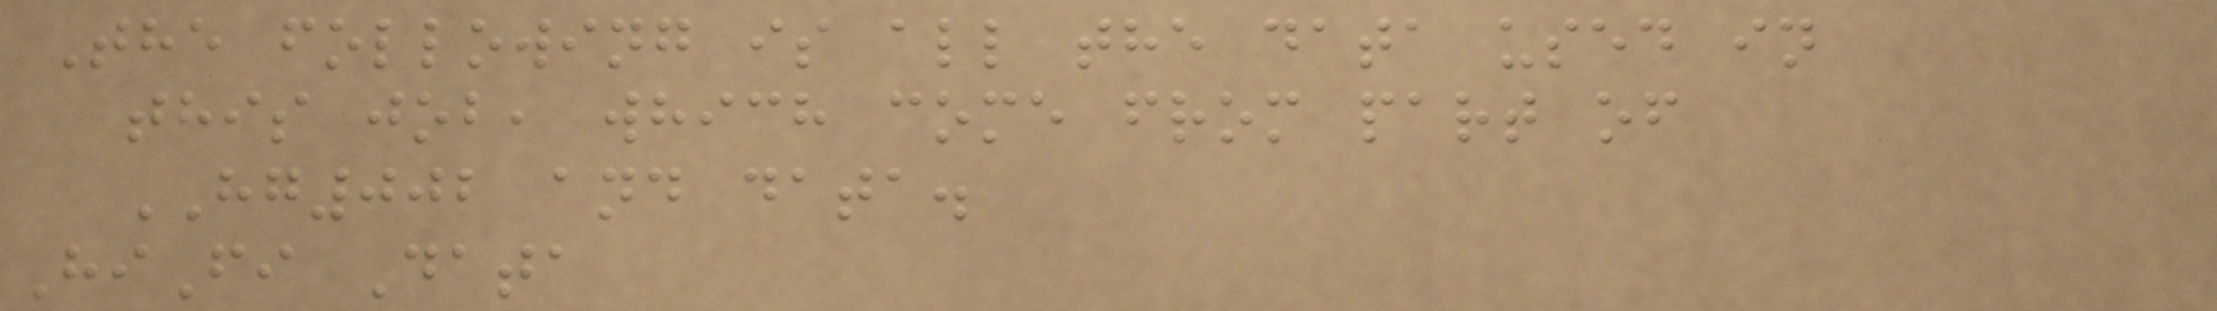The following is all the data used in
this job, which come from part of
HG002 and data.
HiFi Data
